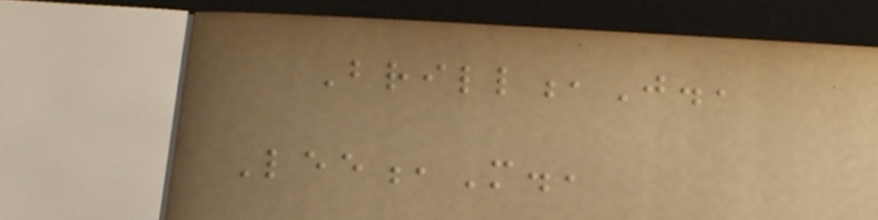Brill,J.,
Lee,M.,
